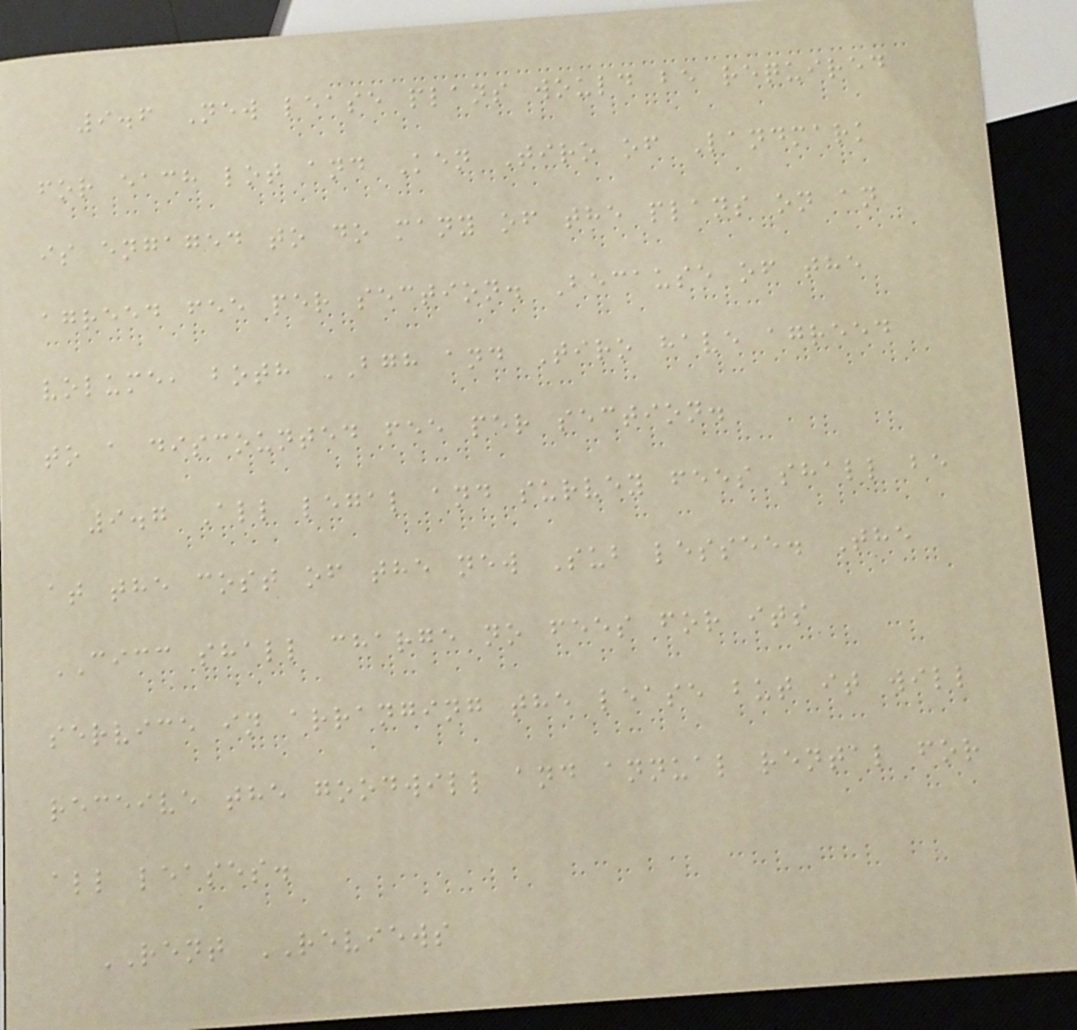9.6 New lease plans would be required
for each lot and Ken Tiro of Landmark
is engaged to do many of the plans on an
agreed fee per section. Because of the
volume, both BGH and Tiro have agreed
to a discounted fee per section.
9.7 All legal and survey fees shall be
at the cost of the new Sub lessee. The
CICC shall charge no fees for its
service in arranging the lease but it will
receive the goodwill and annual rental for
all leases.
RENT REVIEWS
